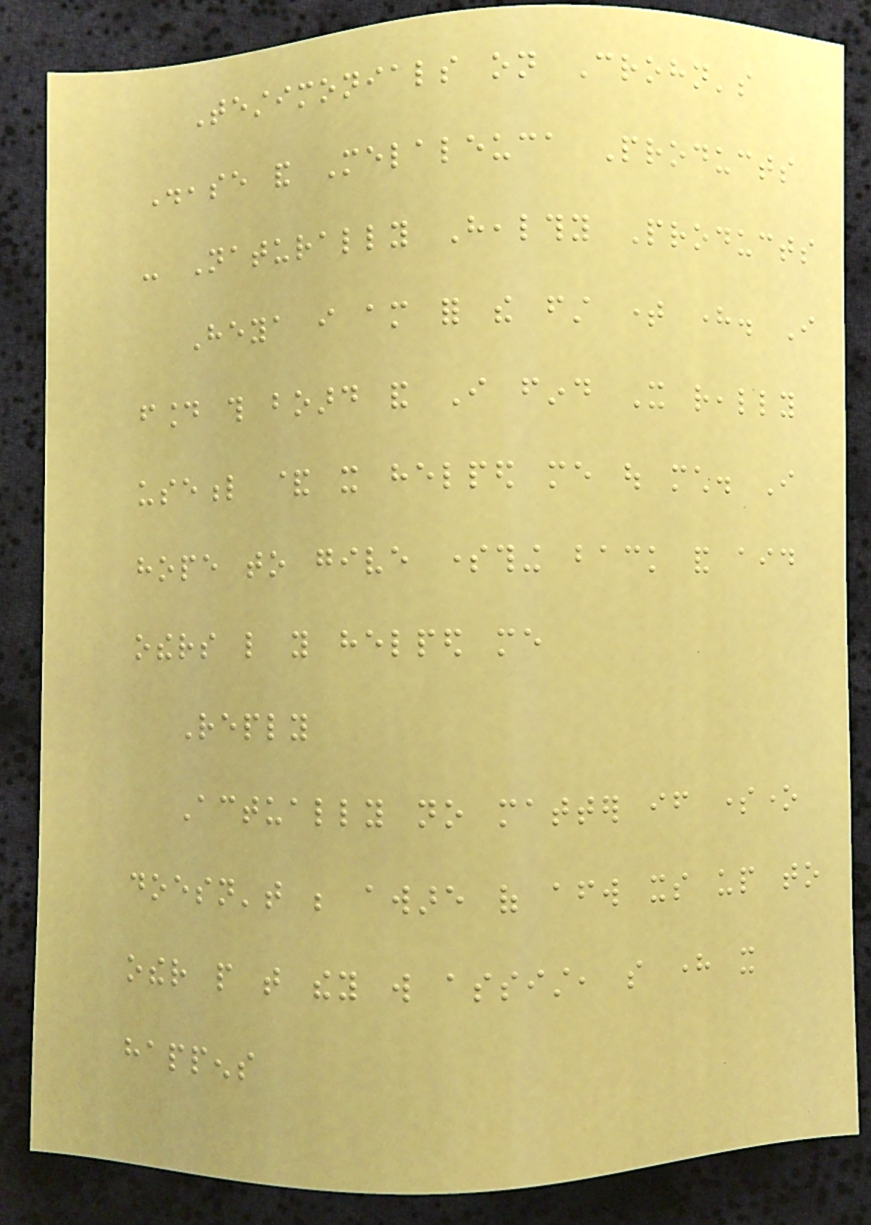Testimonials on Crohn's
Disease and Melaleuca Products
- Naturally Healthy Products
Heya i am for the first time here. I
found this board and I find It really
useful & it helped me out much. I
hope to give something back and aid
others like you helped me
Reply
Actually no matter if someone
doesn't be aware of afterward its up to
other people that they will assist, so here it
happens
